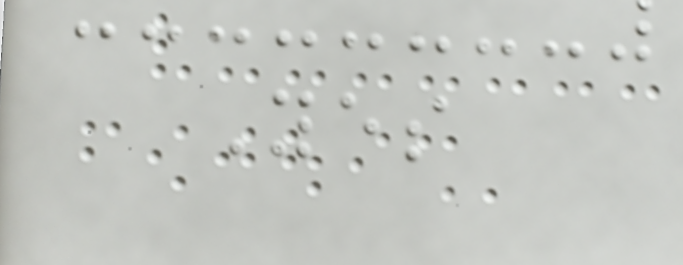Yes
